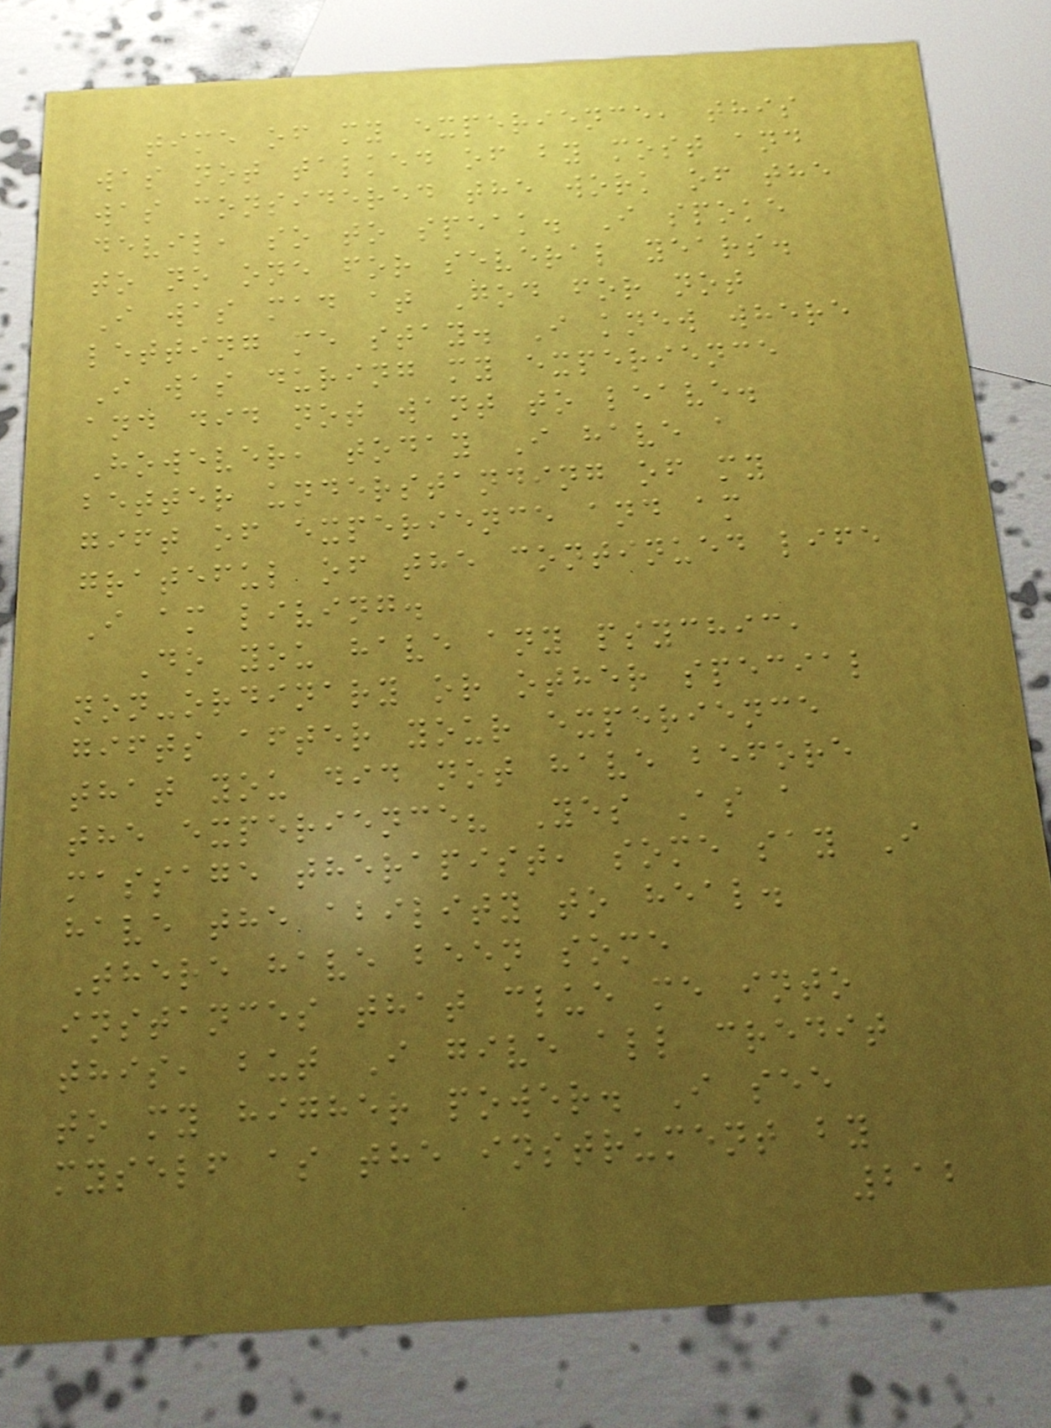time of my experience, this
was not talked of by most and
was considered the work of the
devil, so to speak. I spoke
to no one for several years.
I was mad at God for not
letting me stay. I knew where
I was during my experience
and did not want to leave.
However, today I have a
better understanding of my
gift of experience and am
grateful of the continued life
I am living.
Do you have any psychic,
non-ordinary or other special
gifts after your experience
that you did not have before
the experience? Yes As a
massage therapist, some say I
have the ability to heal.
There have been some
instances that clue me into
this, but I give all credit
to my higher power. I see
myself as the instrument by
212
